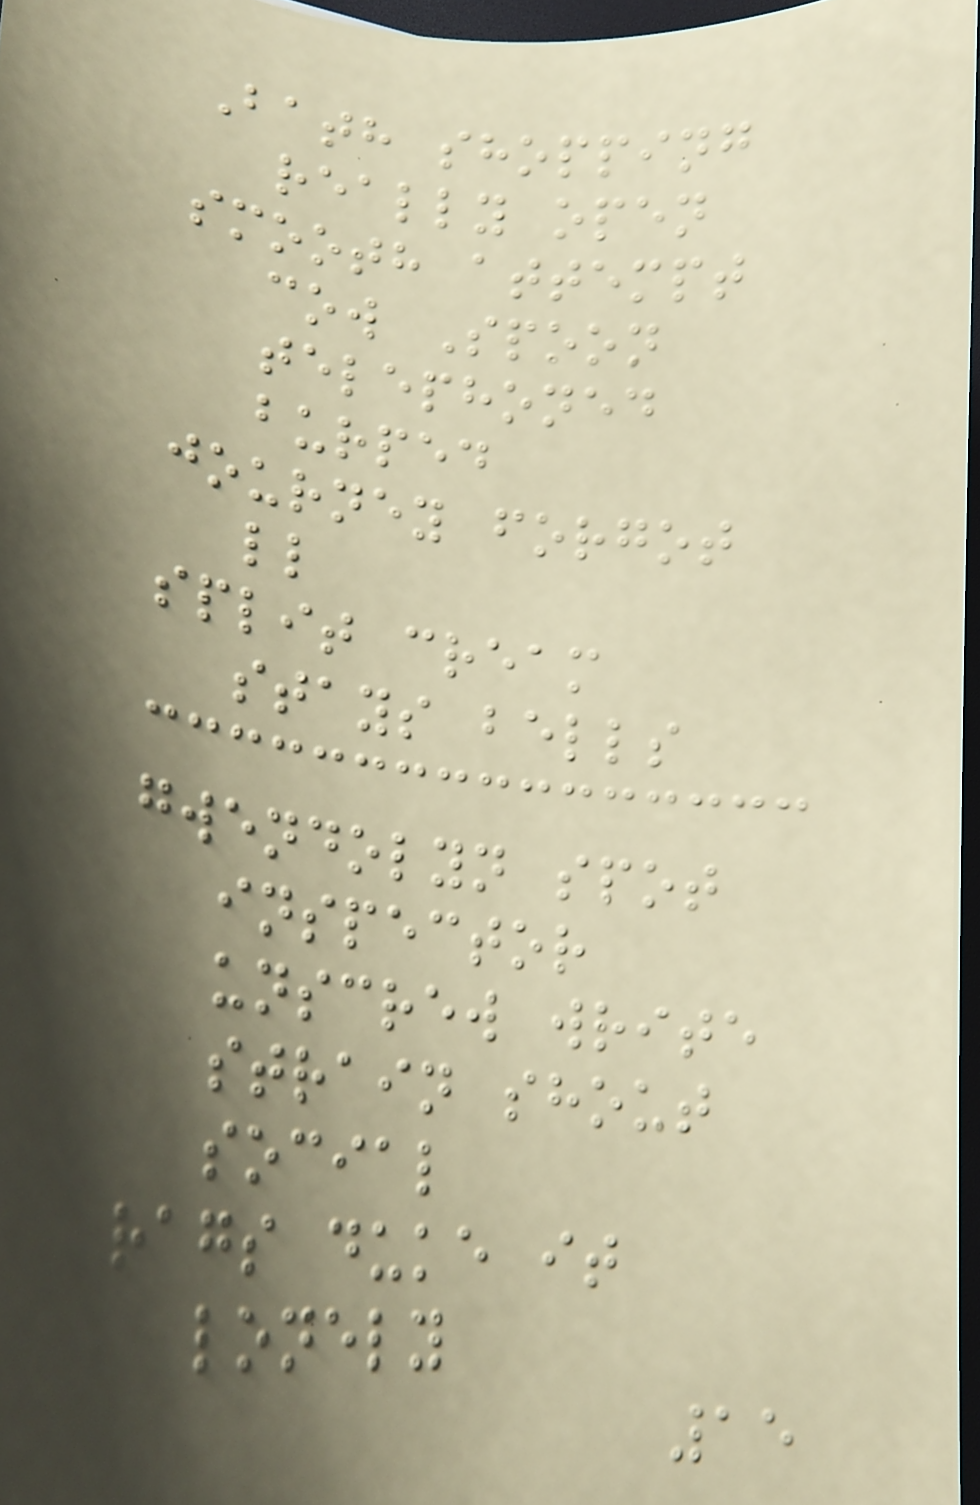Bath shopping
really open
smooth attempt
cow Spoon
telephoned
burped
journey forgot
ll
split cream
stays bells
gwendolyn spot
inspector
unscrew write
strain shout
social
rags duke it
lonely
15
